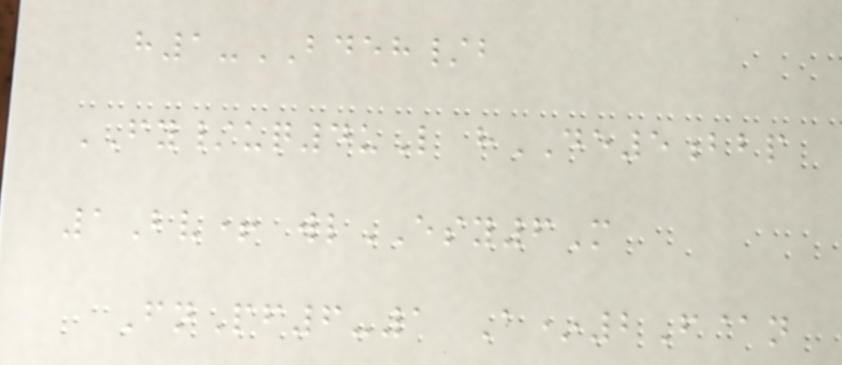h1-BDEH/b
FY/uq4uL hDE5bbp
1Bv+ wlESY6M
FnPf6-1 A*2F@n
